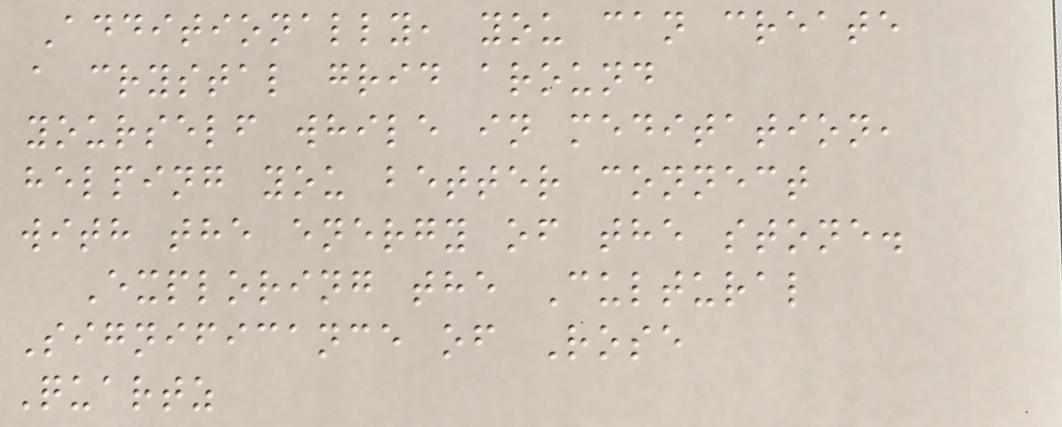Additionally, you can create
a crystal grid around
yourself while in meditation,
helping you better connect
with the energy of the stone.
Exploring the Cultural
Significance of Rose
Quartz
